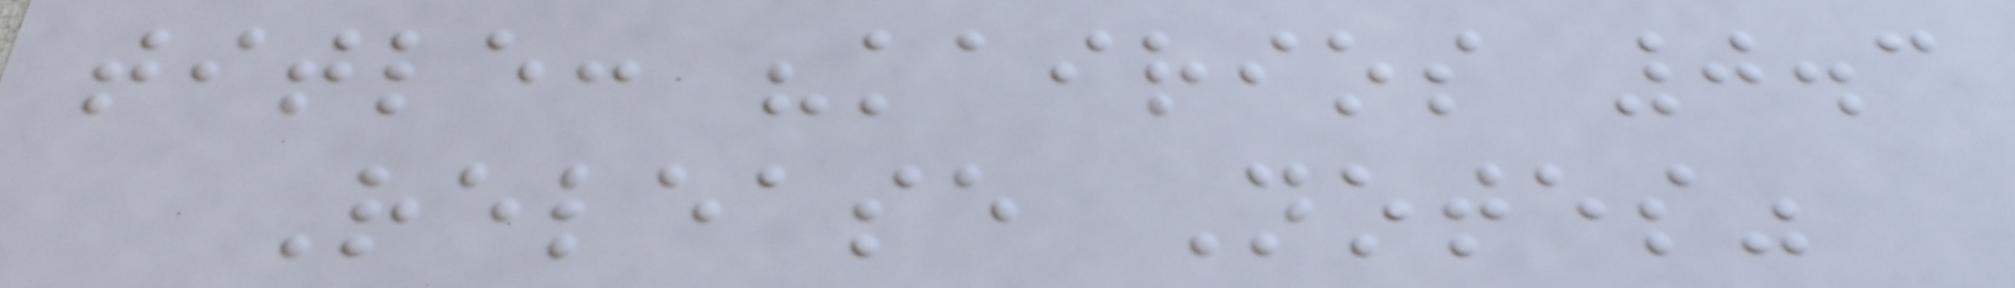title: "kairios 0.3
Release Notes"
